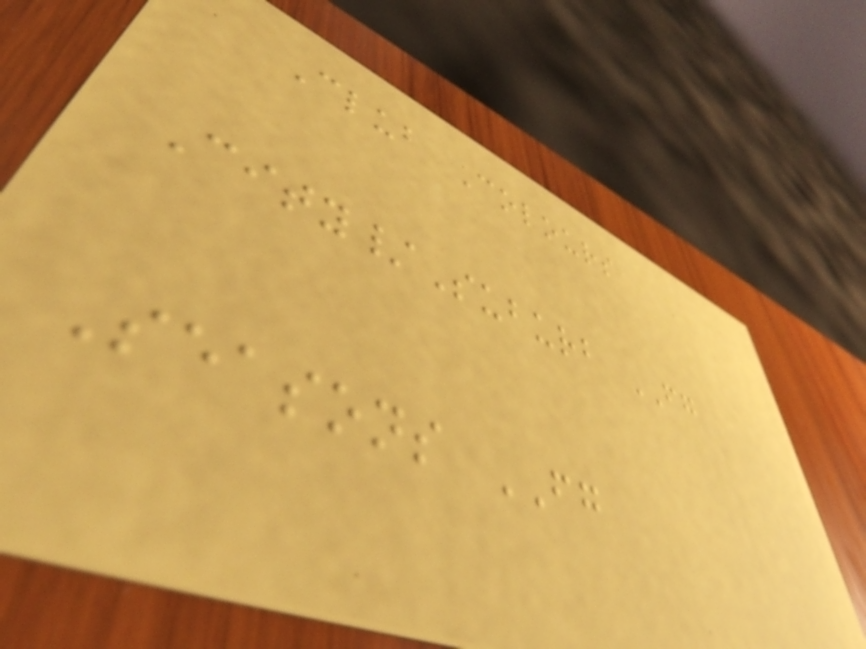Club Colours
City/Suburb FG
Seasons FG
